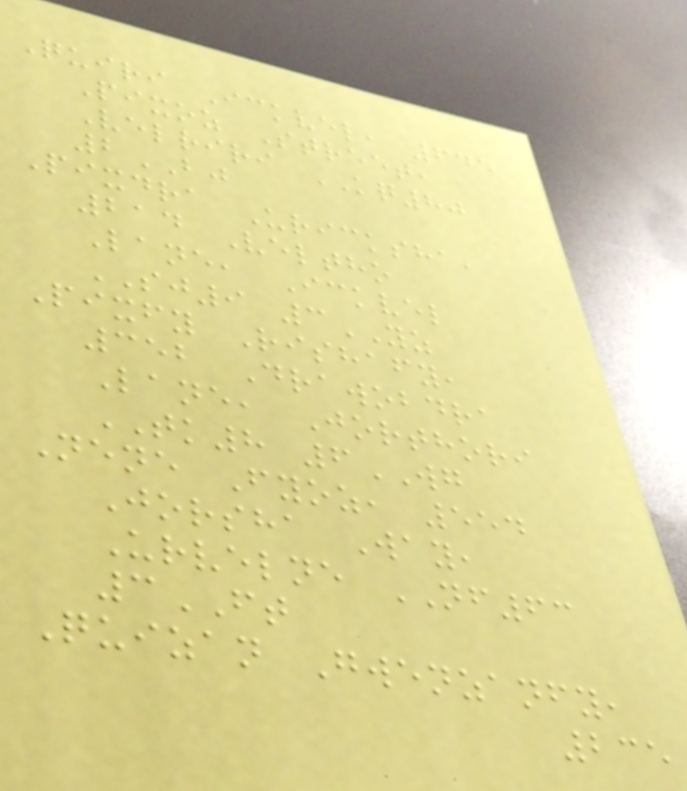Quiri Ickvel, 645
Pixoz Street,
Velriri KQ80
2BJ
Pixdra Uricksha,
214 Veltho
Lane, Ickvel
SJ9 3YZ
Pixfy Rishafy,
352 Drawobdra
Lane, Jorthori
TK8 6WG
Nene Fyoz, 554
Jorsha Way,
Urvelne NF63
3FT
Quizan Gwenzanfy,
235
